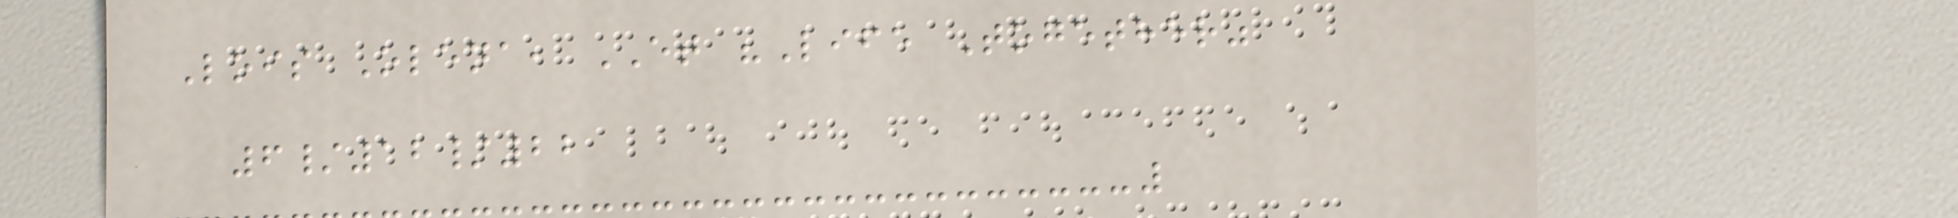Lois Olena, ET "Life Together"
6/12/22
